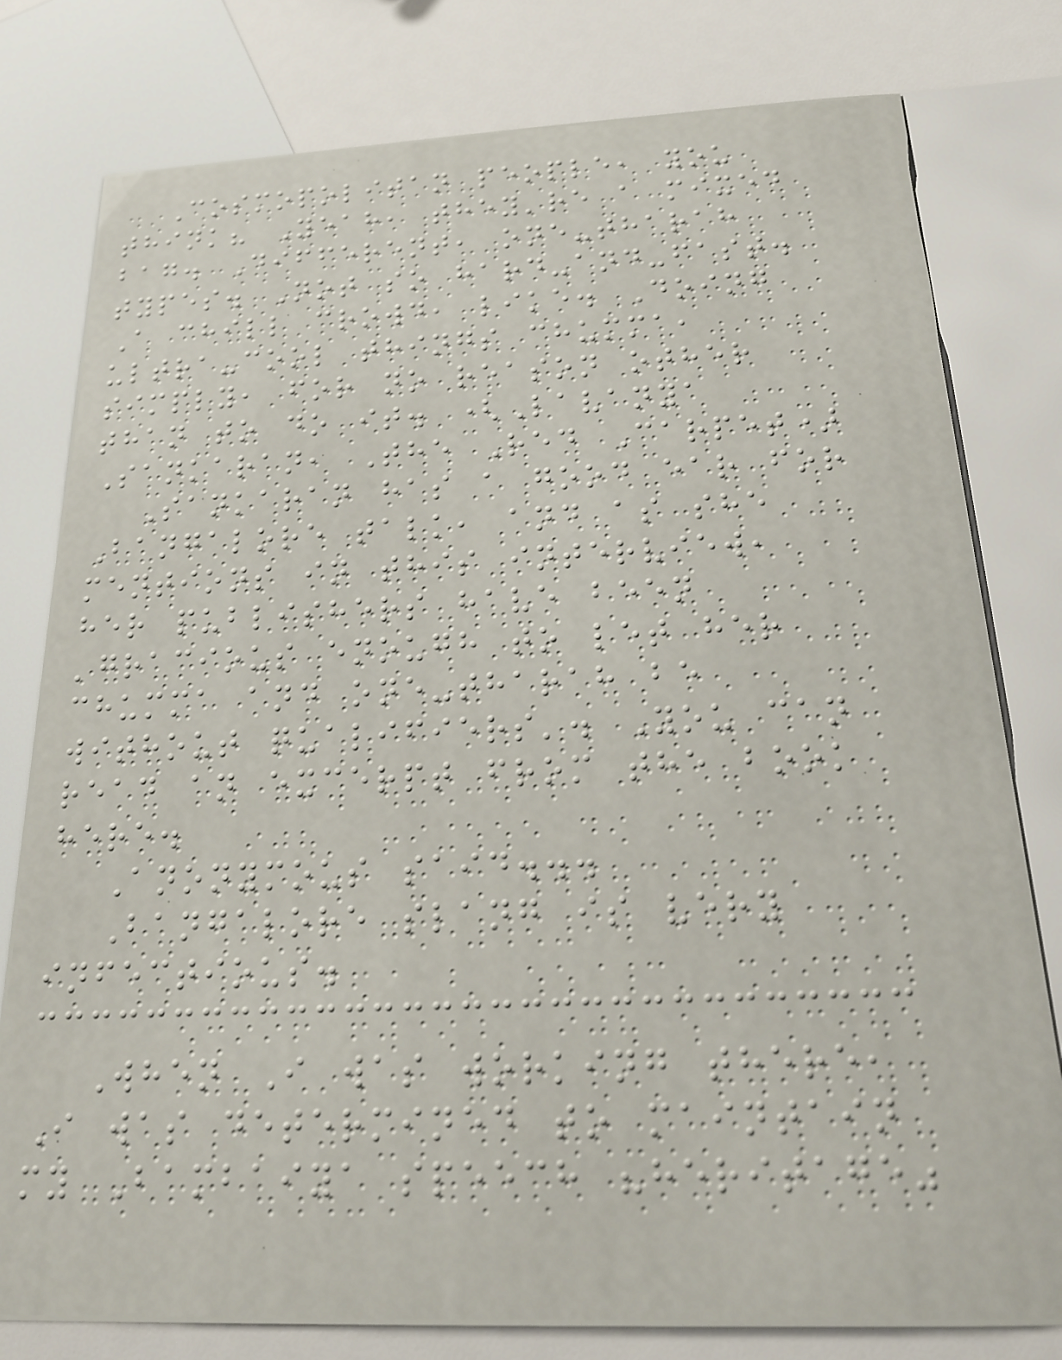Cosmopolitan people, you
think? Yeah, they're a mixed
bag. Different, one-tharah
types. Not so hard-and-fast.
A chill crowd, like. Doing
ultra-cool things chumma,
simply, for no reason other
than to do it. (Lavanya
Sankaran, The Red Carpet)
Sankaran has a good ear for
Bangalore talk, and as she
mentions in this interview,
her publishers have been
'gracious enough to let her
chumma and one-tharah be
without qualifiers'. You can
read an excerpt from the book
here.
Anonymous said...
Bangalore slang is very
infectious.
When I was working there,
I was determined to maintain
my Bambaiya speech "heritage"
